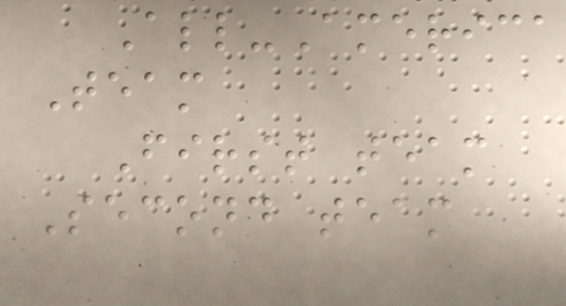All-America
Team
First team
Second team
